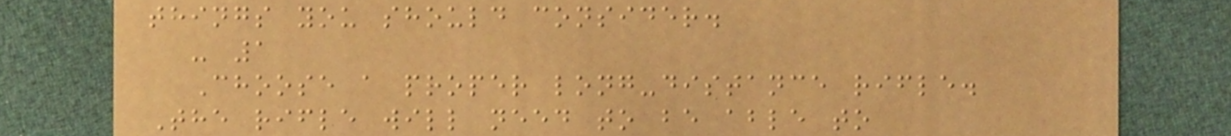things you should consider.
- 1
Choose a proper long-distance rifle.
The rifle will need to be able to
